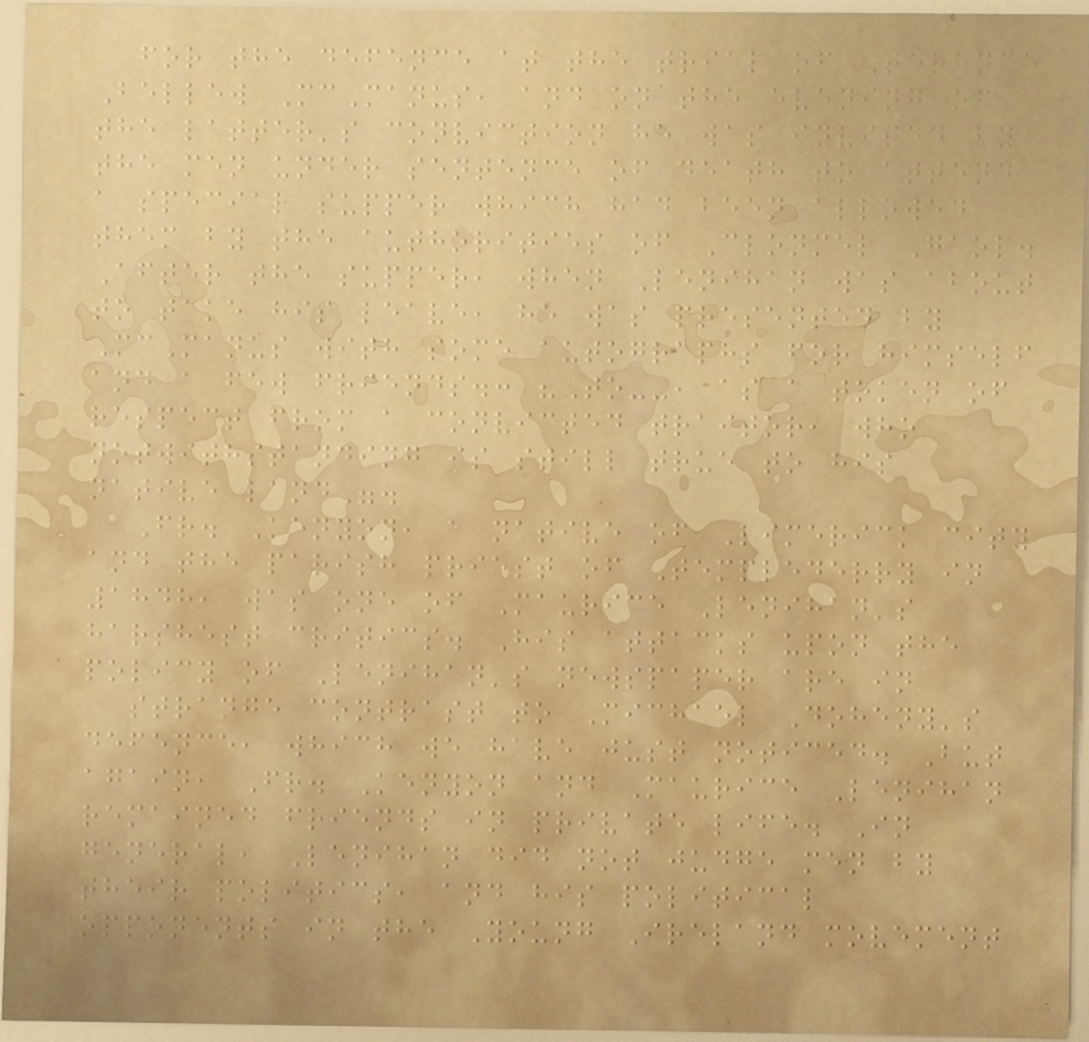for the defence at the trial of Terence
Bellew McManus, and on the evening of
the latter's conviction he was invited by
the men under sentence of death to attend
a special supper which had been allowed
them by the authorities of Clonmel Gaol.
After the supper, when Lenihan was about
to take his leave, he was presented by
McManus with some autographs for himself
and a few friends.: "To--, as a token of
respect from a convicted traitor, who
notwithstanding is still true to his
native land".
Fr. Kenyon, a native of Limerick city
and the parish priest of Templederry in
1848, was one of Maurice Lenihan's
harshest critics. His attacks upon the
policy of Lenihan's newspaper are in
strange contrast to Michael Doheny's
defence, which we have just noticed. But
again, Fr. Kenyon and Maurice Lenihan
remained friends in private life. In
general, Lenihan did not judge men by
their politics, and his political
opponents in the Young Ireland movement
